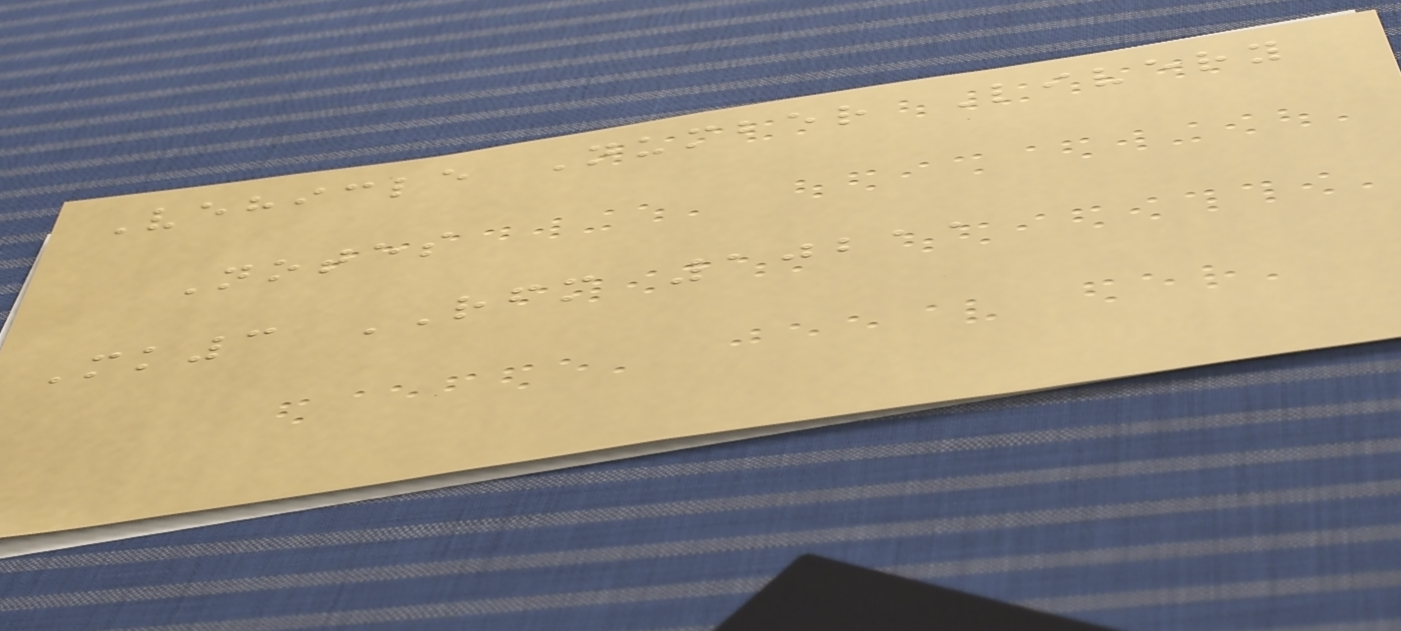Vehicle Number Livery
Notes
Mk3 RFM 10211
